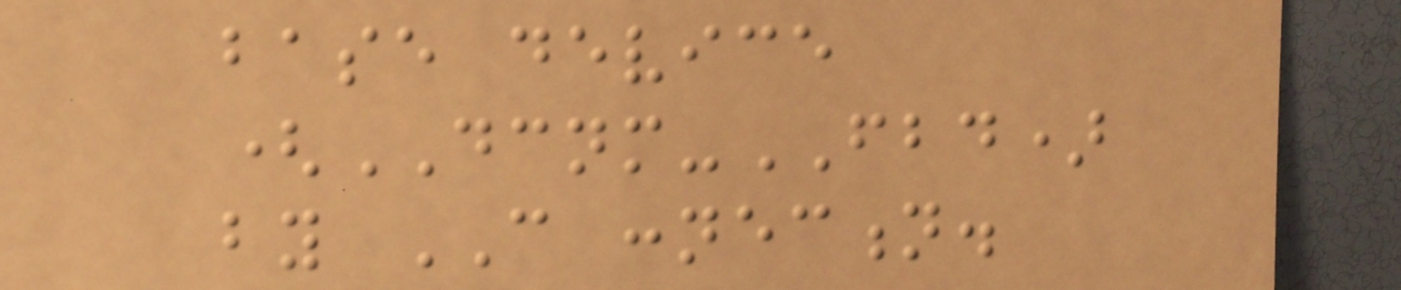base device
(DCNM-FBD)
by CAN connection.
